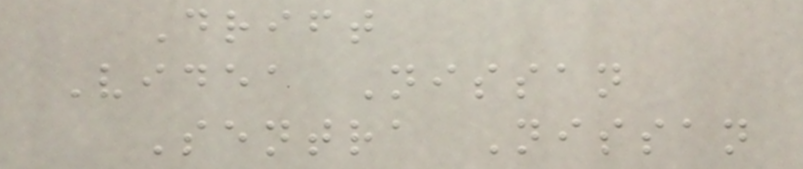Drift
Videa Nissan
Sentra Nissan
